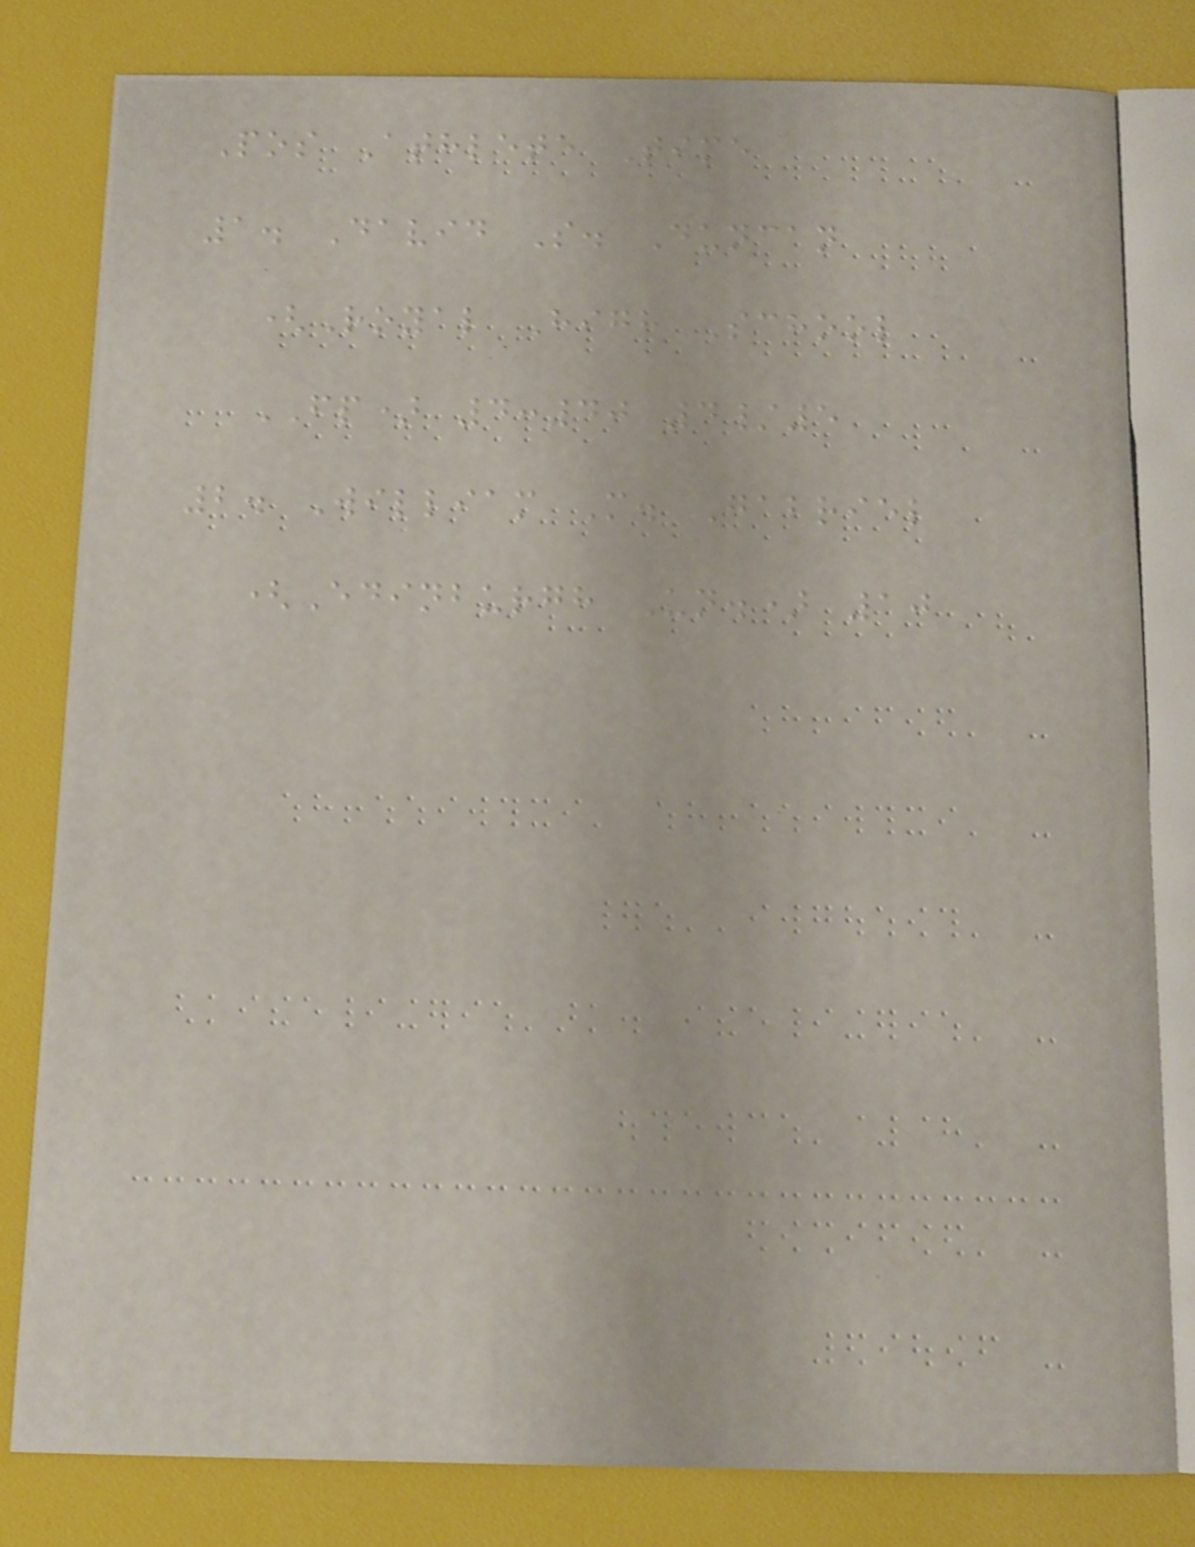Pos Athlete Time
1. David S. Duncan
(Royal High School
FP) 4:40 4/5
2. William M. Gabriel
(Edinburgh Un.) 10
